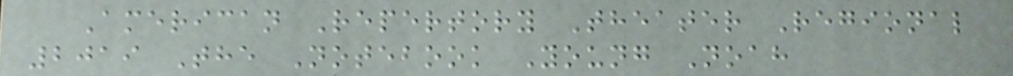American Repertory Theater Regional
2019 The Notebook Young Noah
